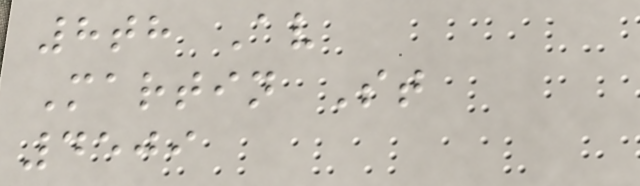8th Av
Martin St
4509
